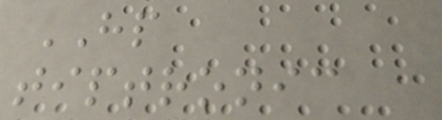HP
tiptronic
